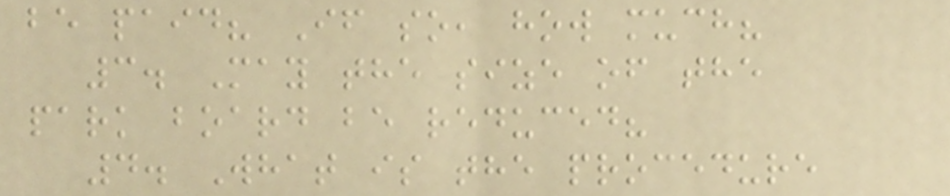be paid? If so, how much?
3. May the size of the
park board be reduced?
4. What is the procedure
